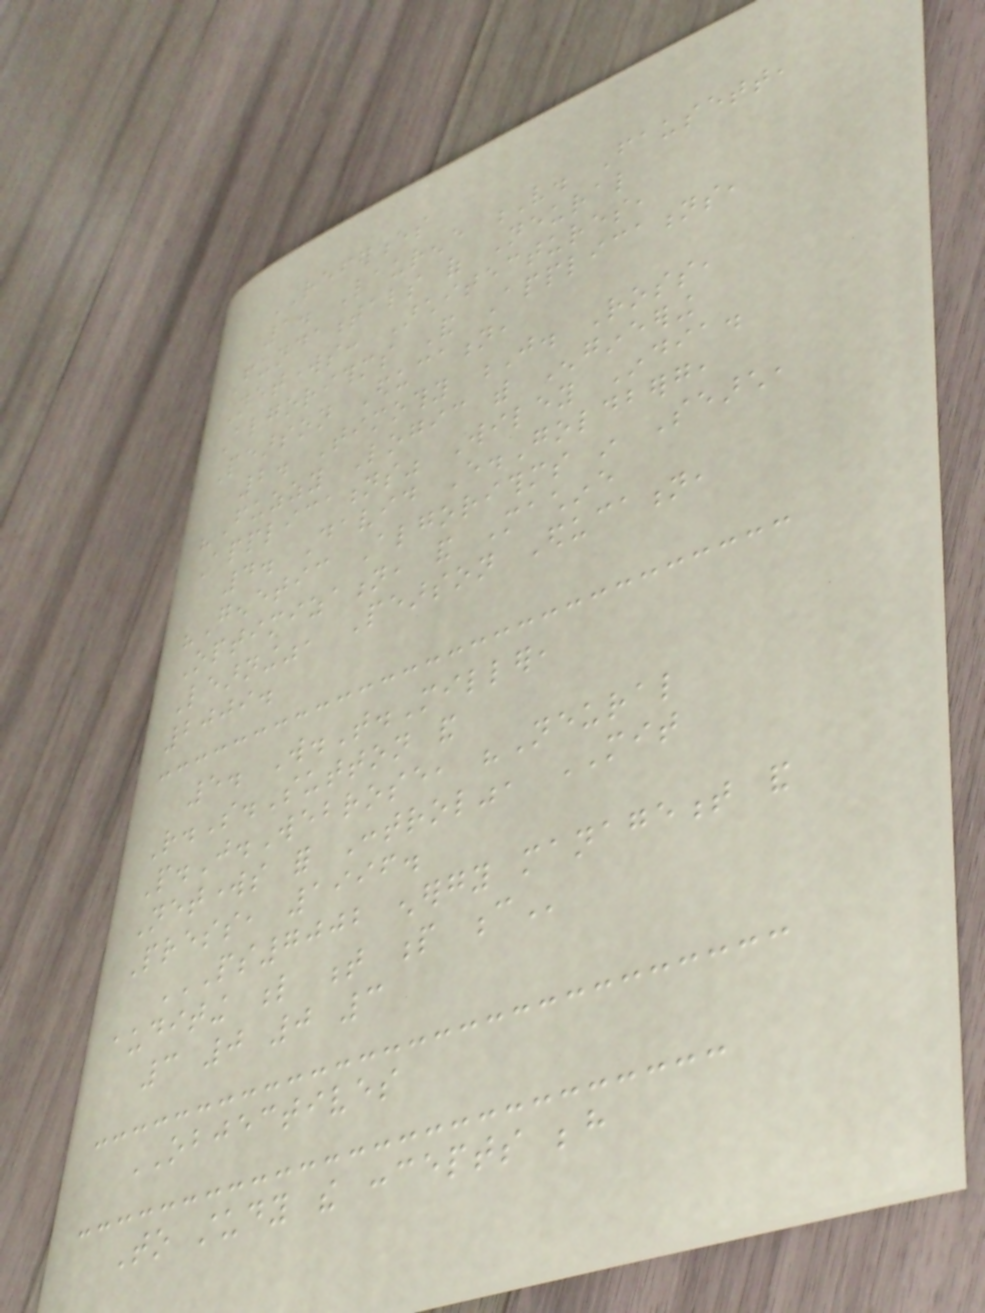REFERENCES
1. Laurene V. Fausett,
Fundamentals of Neural
Networks: Architectures,
Algorithms And Applications,
Pearson Education,
2. Timothy J. Ross,
"Fuzzy Logic with Engineering
Applications" Wiley India.
4. David E.Goldberg,
"Genetic Algorithms in Search,
Optimization, and Machine
Learning", Pearson Education,
2009.
5. W.T.Miller,
R.S.Sutton and
P.J.Webrose, "Neural
Networks for Control", MIT
Press, 1996.
PS7002 ENERGY MANAGEMENT AND
AUDITING L T P C
3 0 0 3
OBJECTIVES
To study the concepts behind
